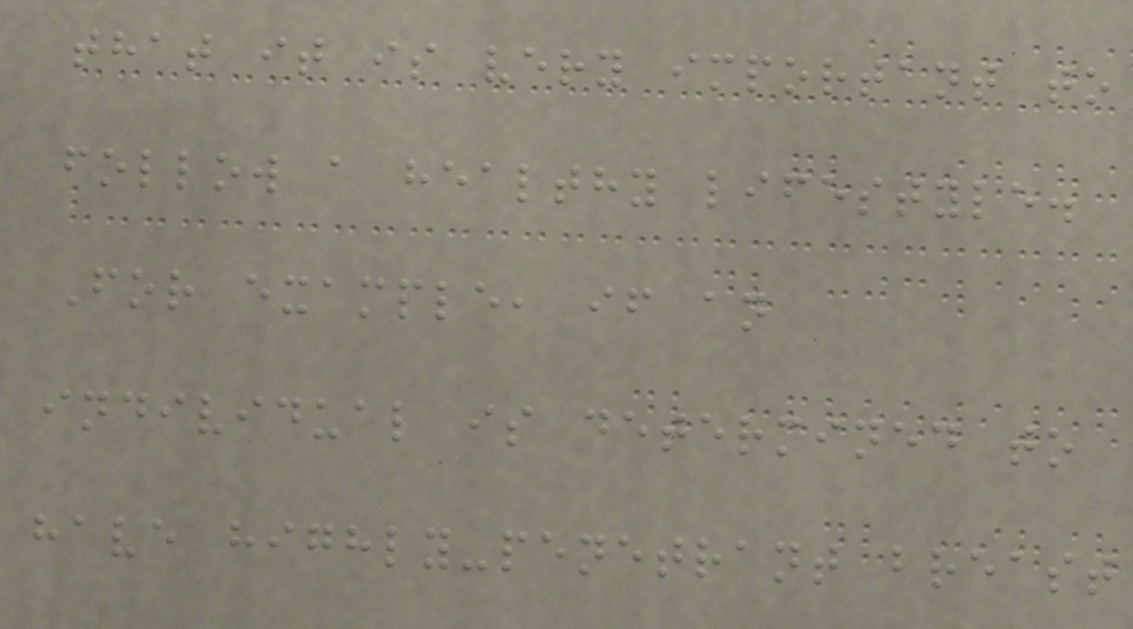that it is very important to
follow a healthy lifestyle.
For example, if an
individual is determined to
have highly-penetrant breast
